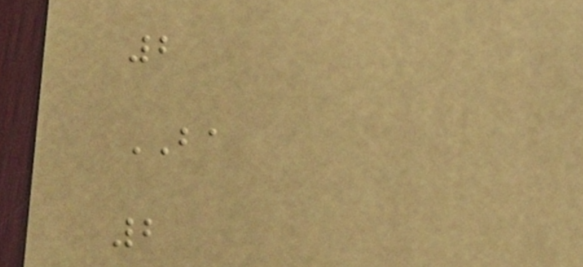2
BA
2
